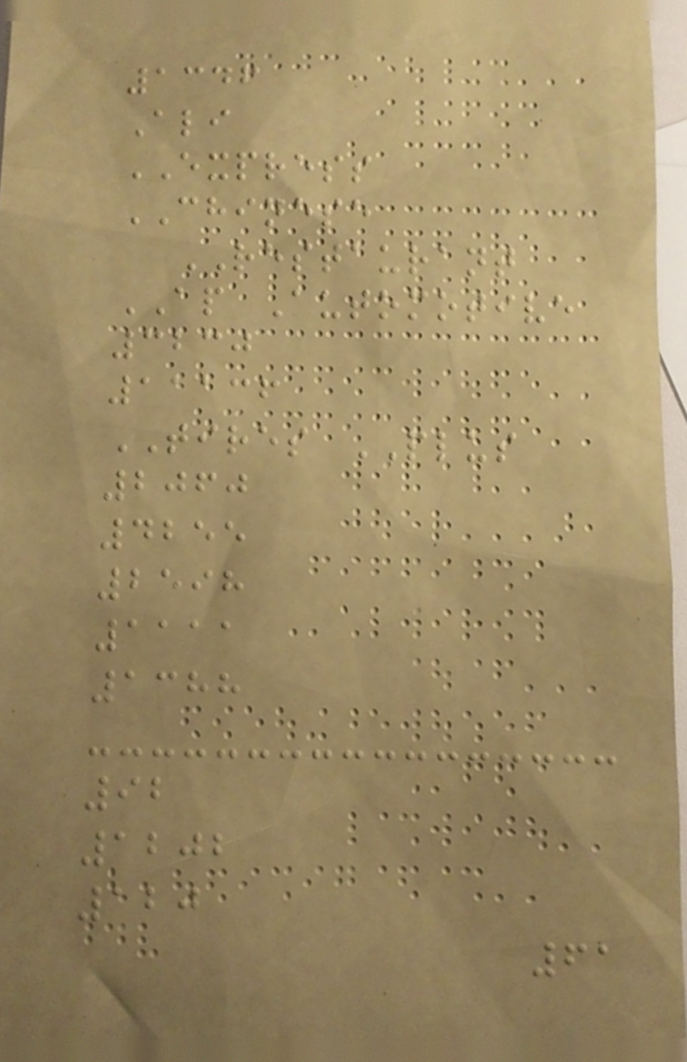1346
Ali
EXPRESS
CHINESE
RESTAURANT
AP Automotive
3230
11136
TIRES PLUS
2060
4255
2598
1111
1388
92
1202
120
61
